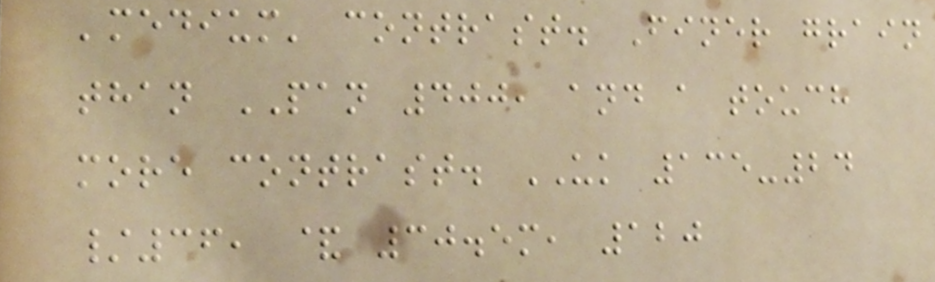'medium' contrast. Finer grain
than PAN 400, and a touch
more contrast. UK 135-24
/36, & 30.5m, 120
